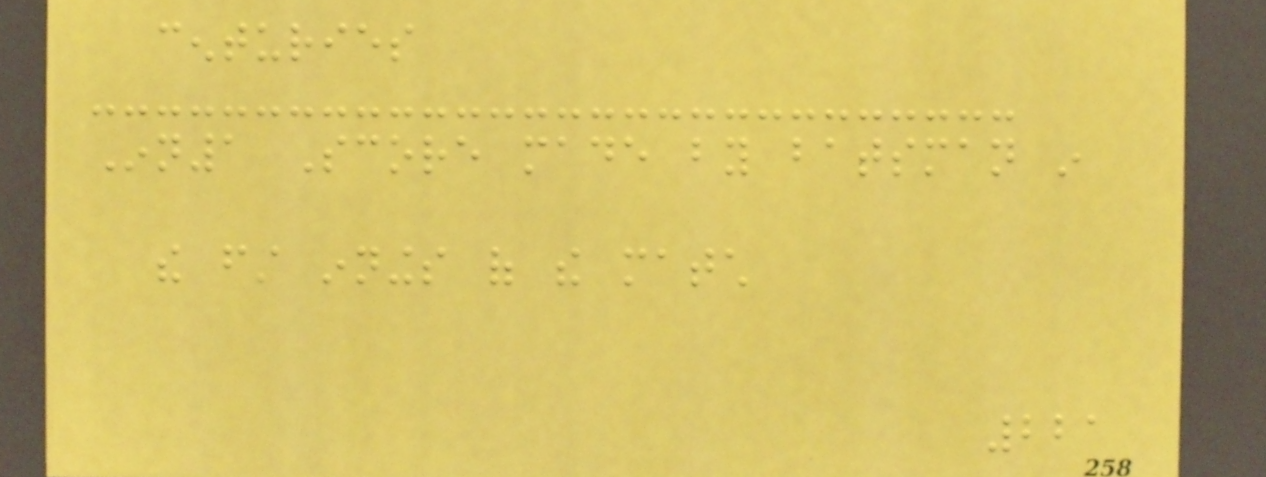centuries
Inn1 Score made by batsman in
the first innings of the match
221
